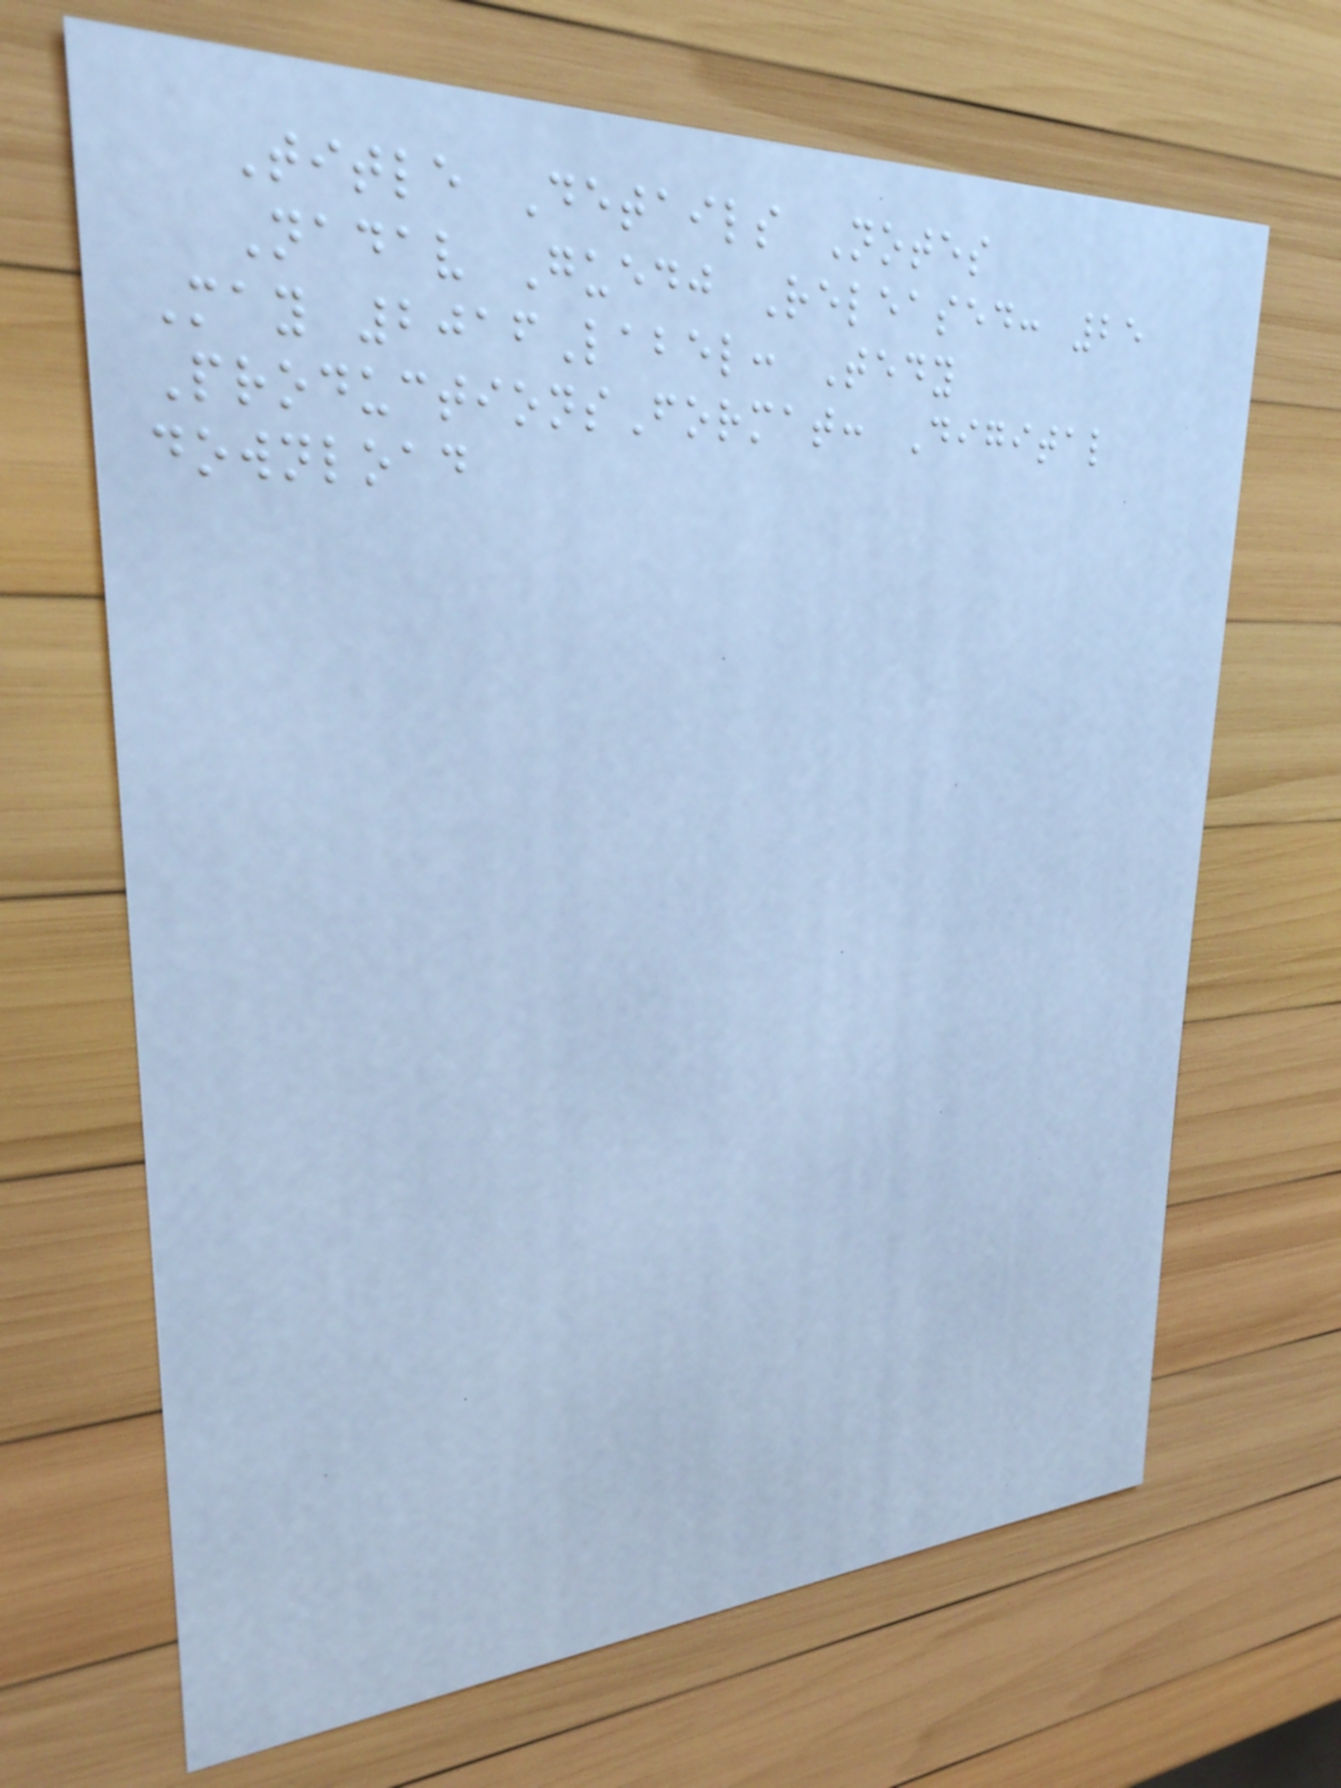Title Details Notes
Nadav Guedj Released: 25
May 2016Label: Tedy
ProductionsFormat: Digital
download
